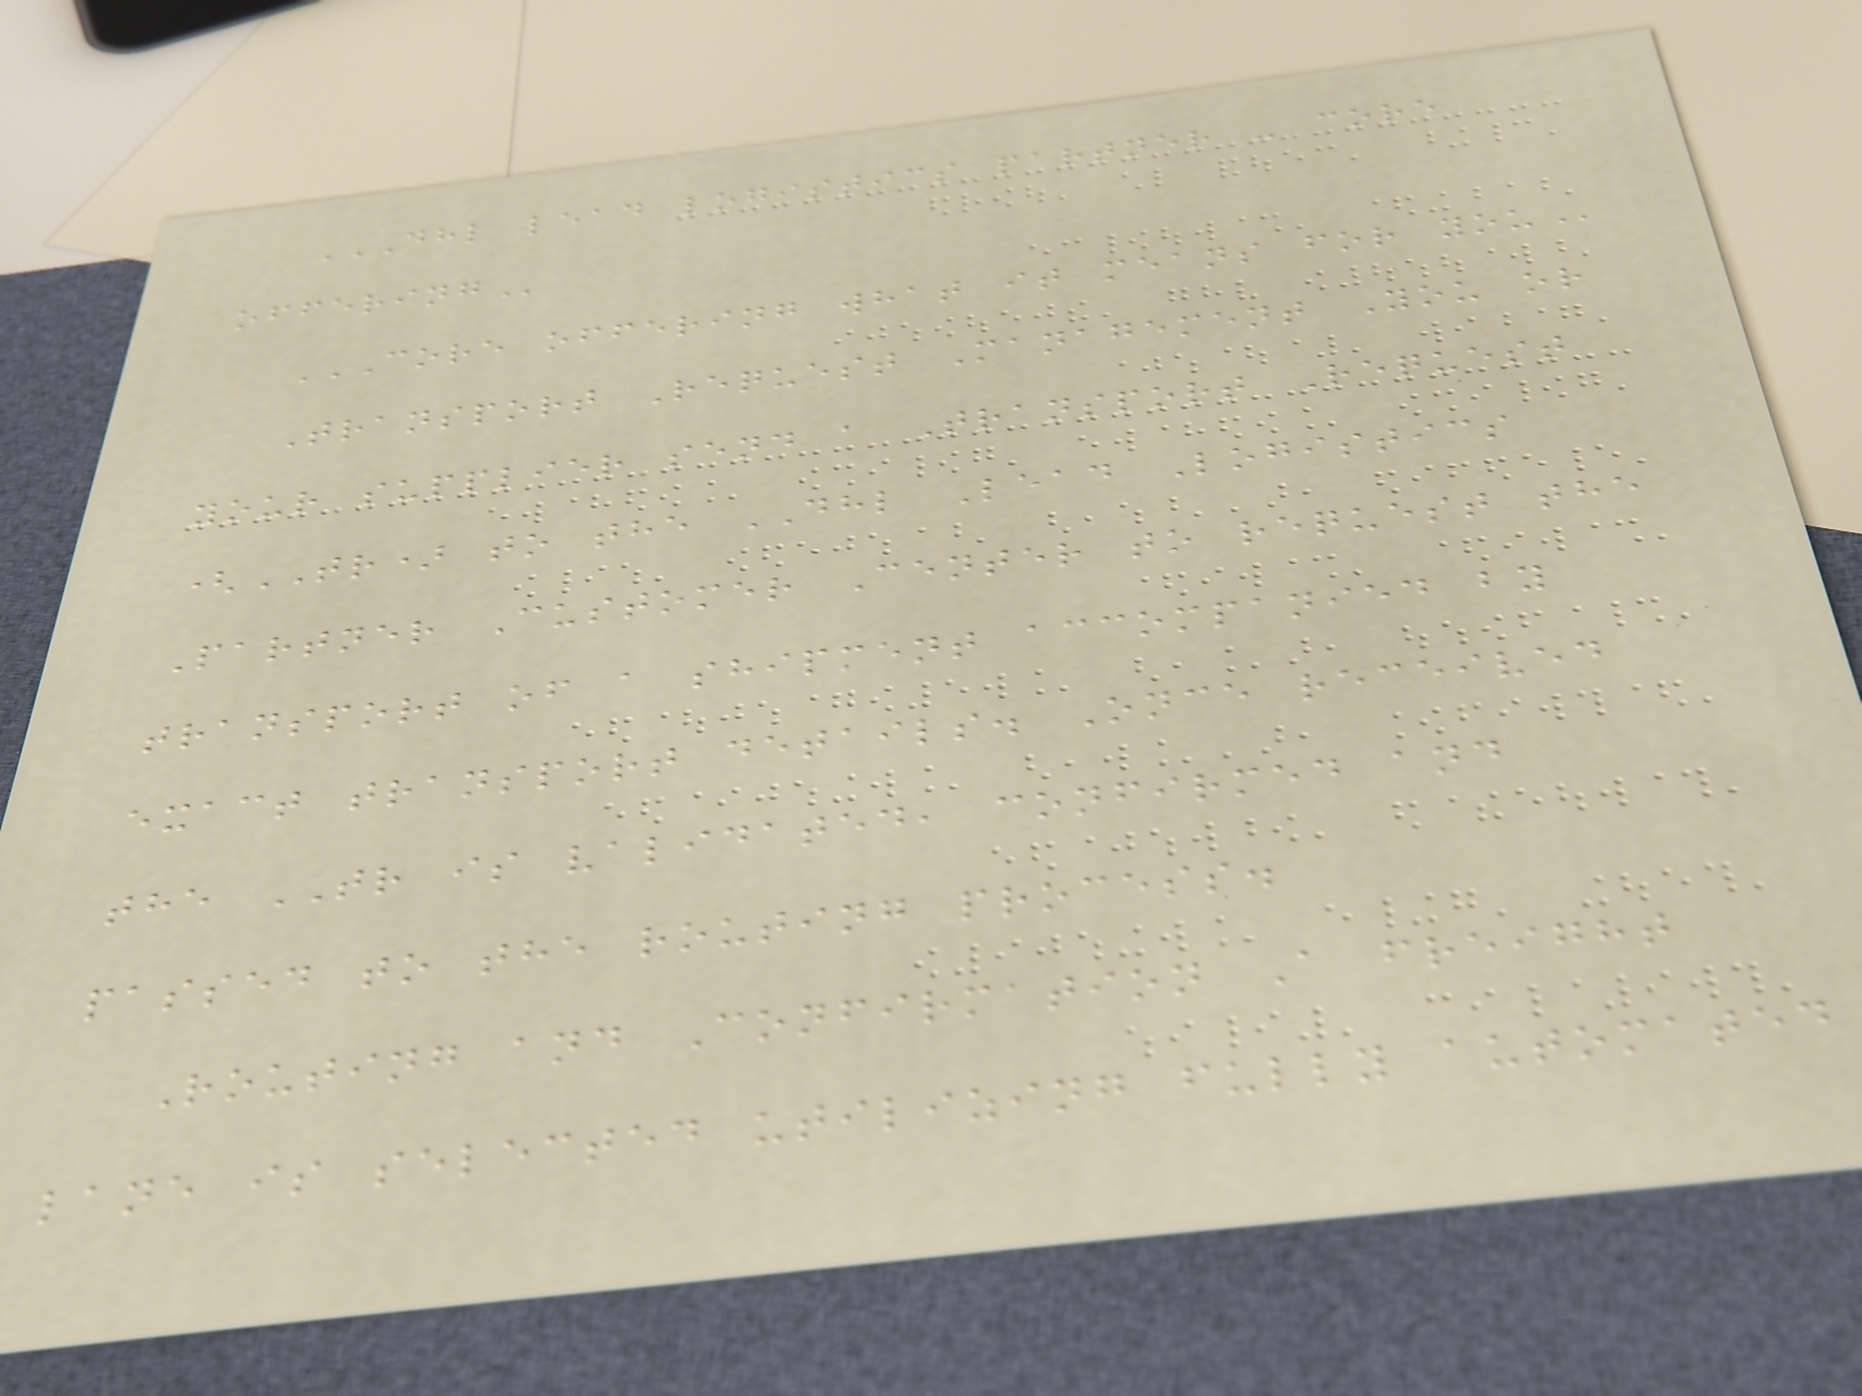DHL LEAD LOGISTICS PARTNER - CORE
OFFERING
CORE OFFERING WHAT IT MEANS FOR YOU
Transport Request Management You or
your supplier send a Transport Request
(TR) to the DHL Lead Logistics
Partner Customer Center to request the
transport of a shipment accompanied by
exact transport details. Once received
the TR is validated, confirmed and
passed to the routing process.
Routing and Confirmation A freight
lane is selected utilizing fully automated
